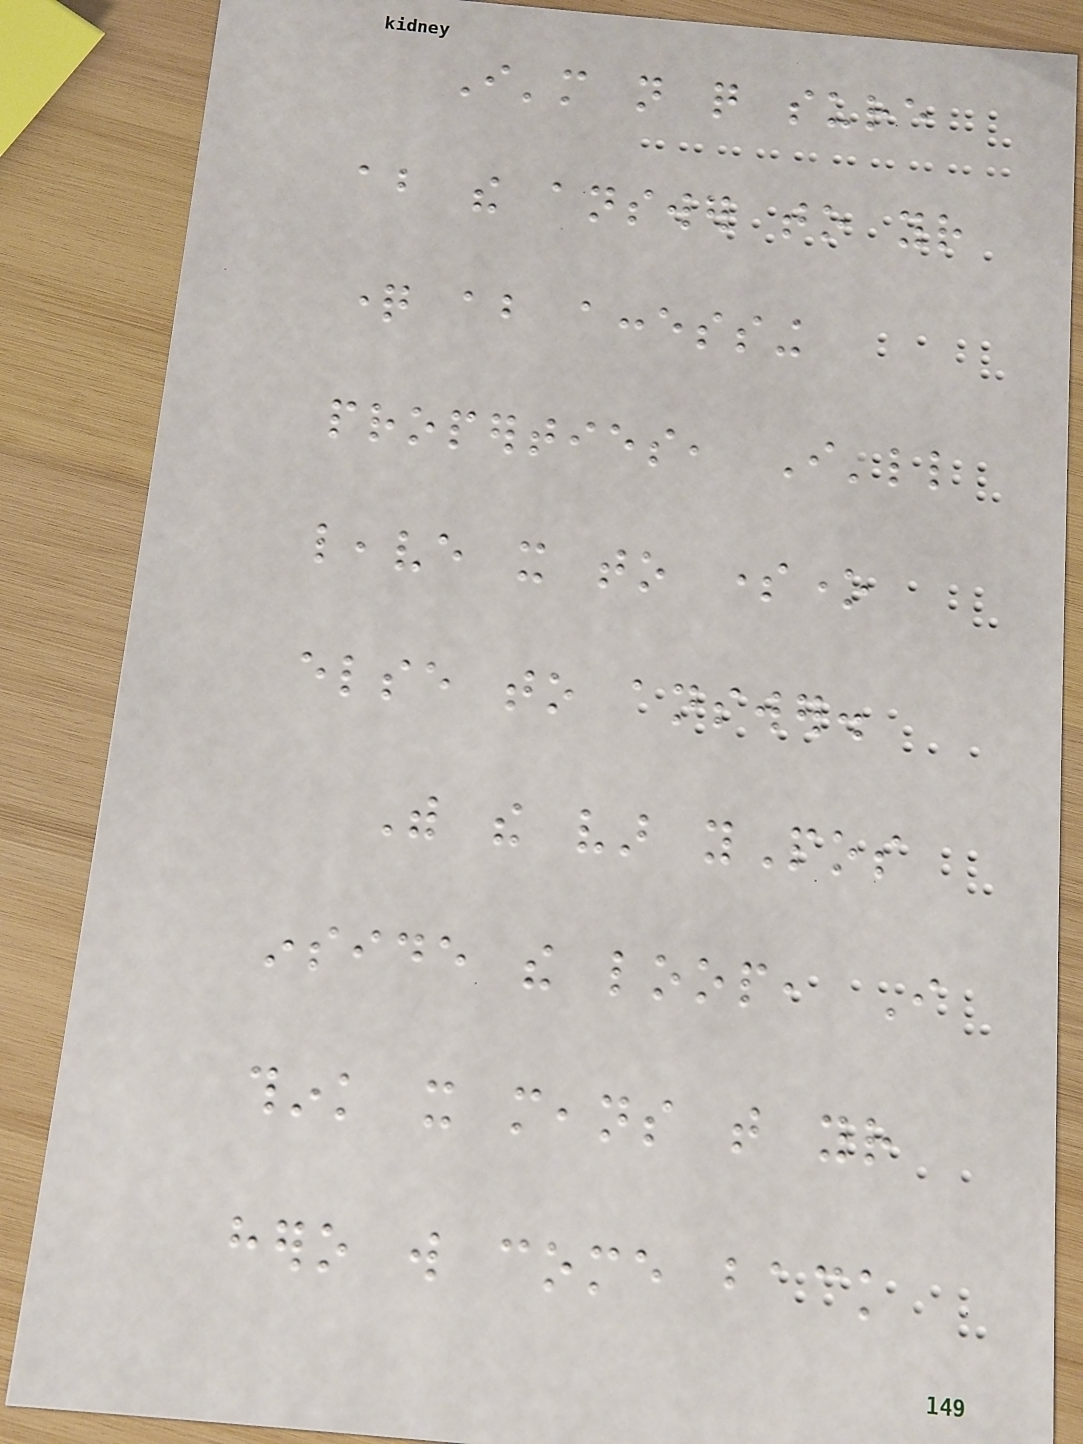I'm not quite sure
about the answer to your
question about accessing
properties, I'll
leave it to someone
else to answer.
With the var yPos
inside the loop, I
think it means that your
hero will come back
